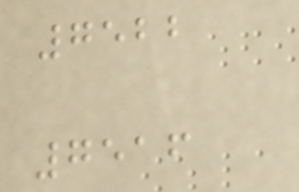7522
7516
